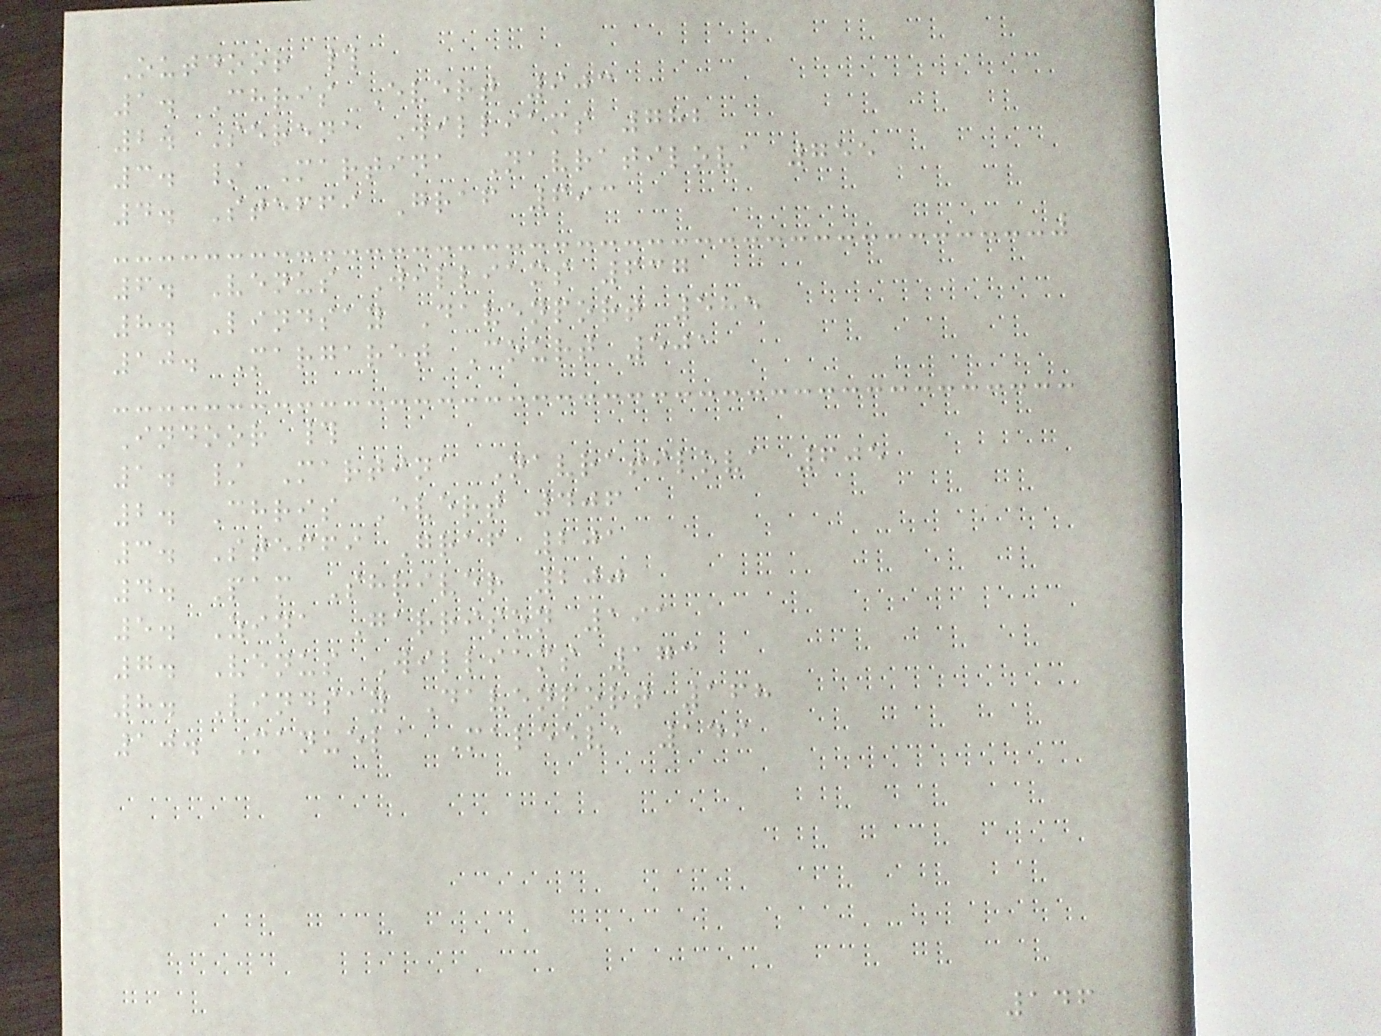Outdoor #
1. Chris Evert 903
2. Serena Williams 782
3. / Martina Navratilova 755
4. Steffi Graf 693
6. Venus Williams 637
8. Lindsay Davenport 585
10. Margaret Court 501
Indoor #
1. / Martina Navratilova 605
2. Chris Evert 406
3. Steffi Graf 201
4. Pam Shriver 200
5. Zina Garrison 191
7. Venus Williams 173
8. Lindsay Davenport 168
10. Manuela Maleeva 149
146
